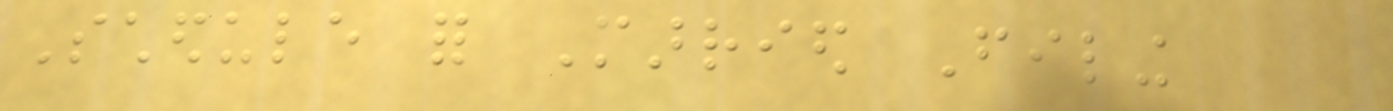Schedule for Married Filing
